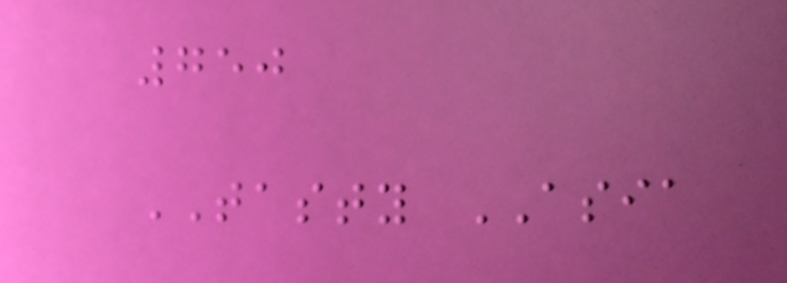750
TASTY ASIA
